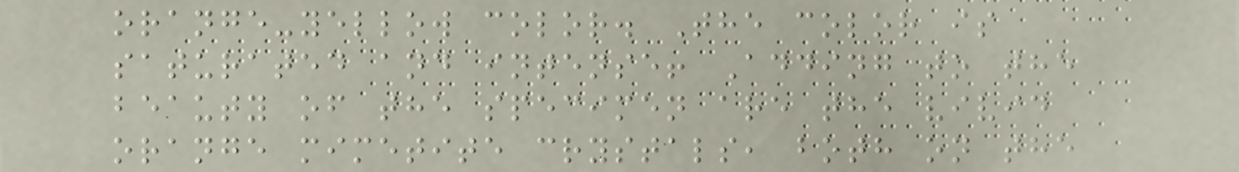orange-yellow color. The color is
saturated and intense! Adding to the
beauty of the specimen are the vivid
orange mimetite crystals, both on the
